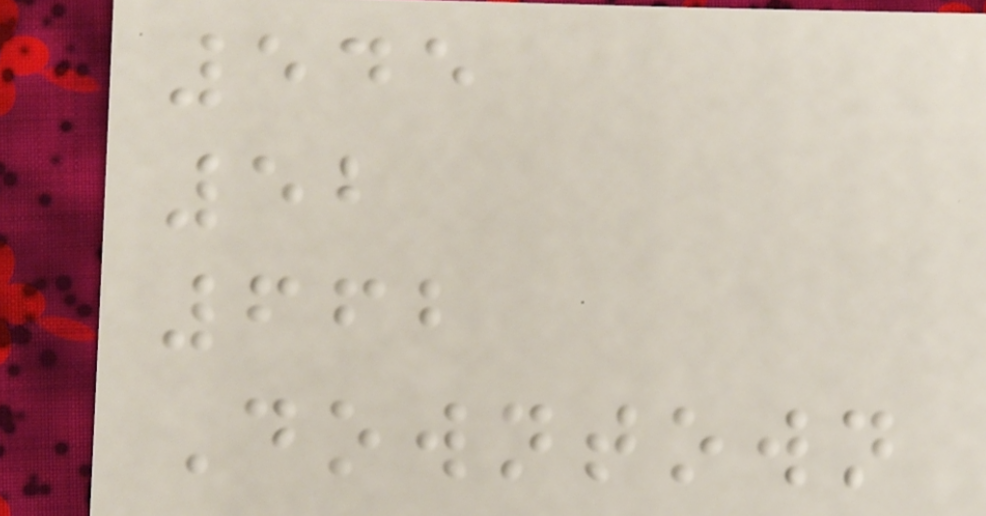545
52
662
Downtown
